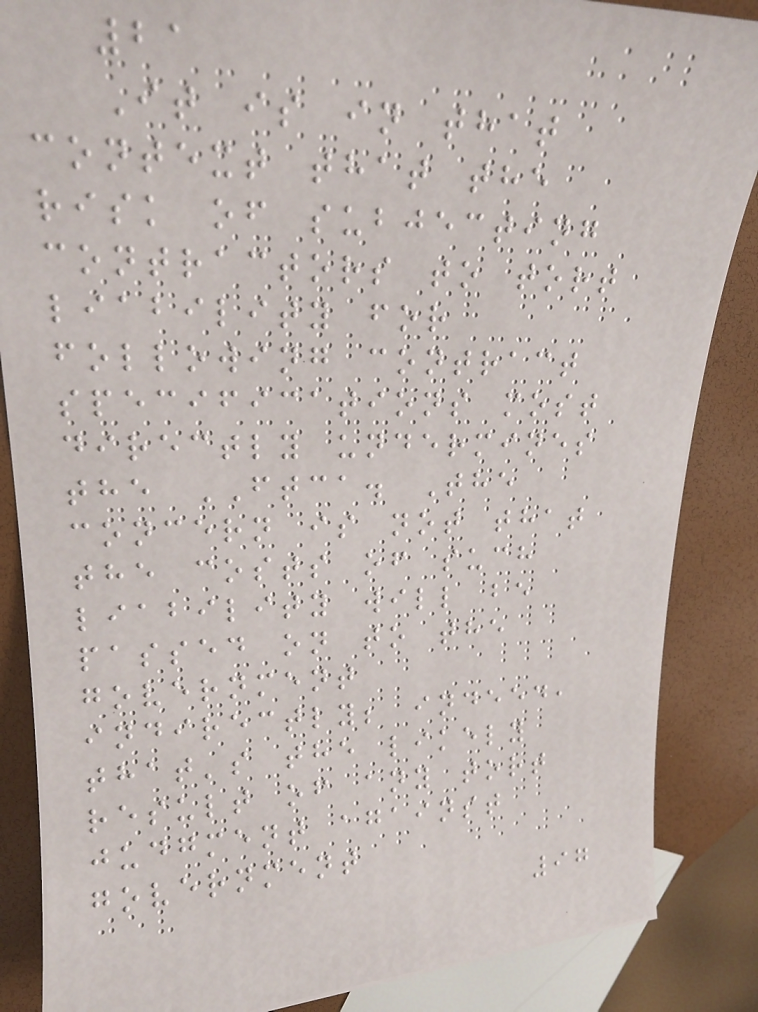21
It is in that
context that the
risk of subjecting
contractors to tort
liability for
following contract
specifications most
directly undermines
the FTCA. The
concern is not that
the costs of such
liability will be
passed on to the
government
indirectly; indeed,
that's the likely
result of any tort
judgment against
government
97
